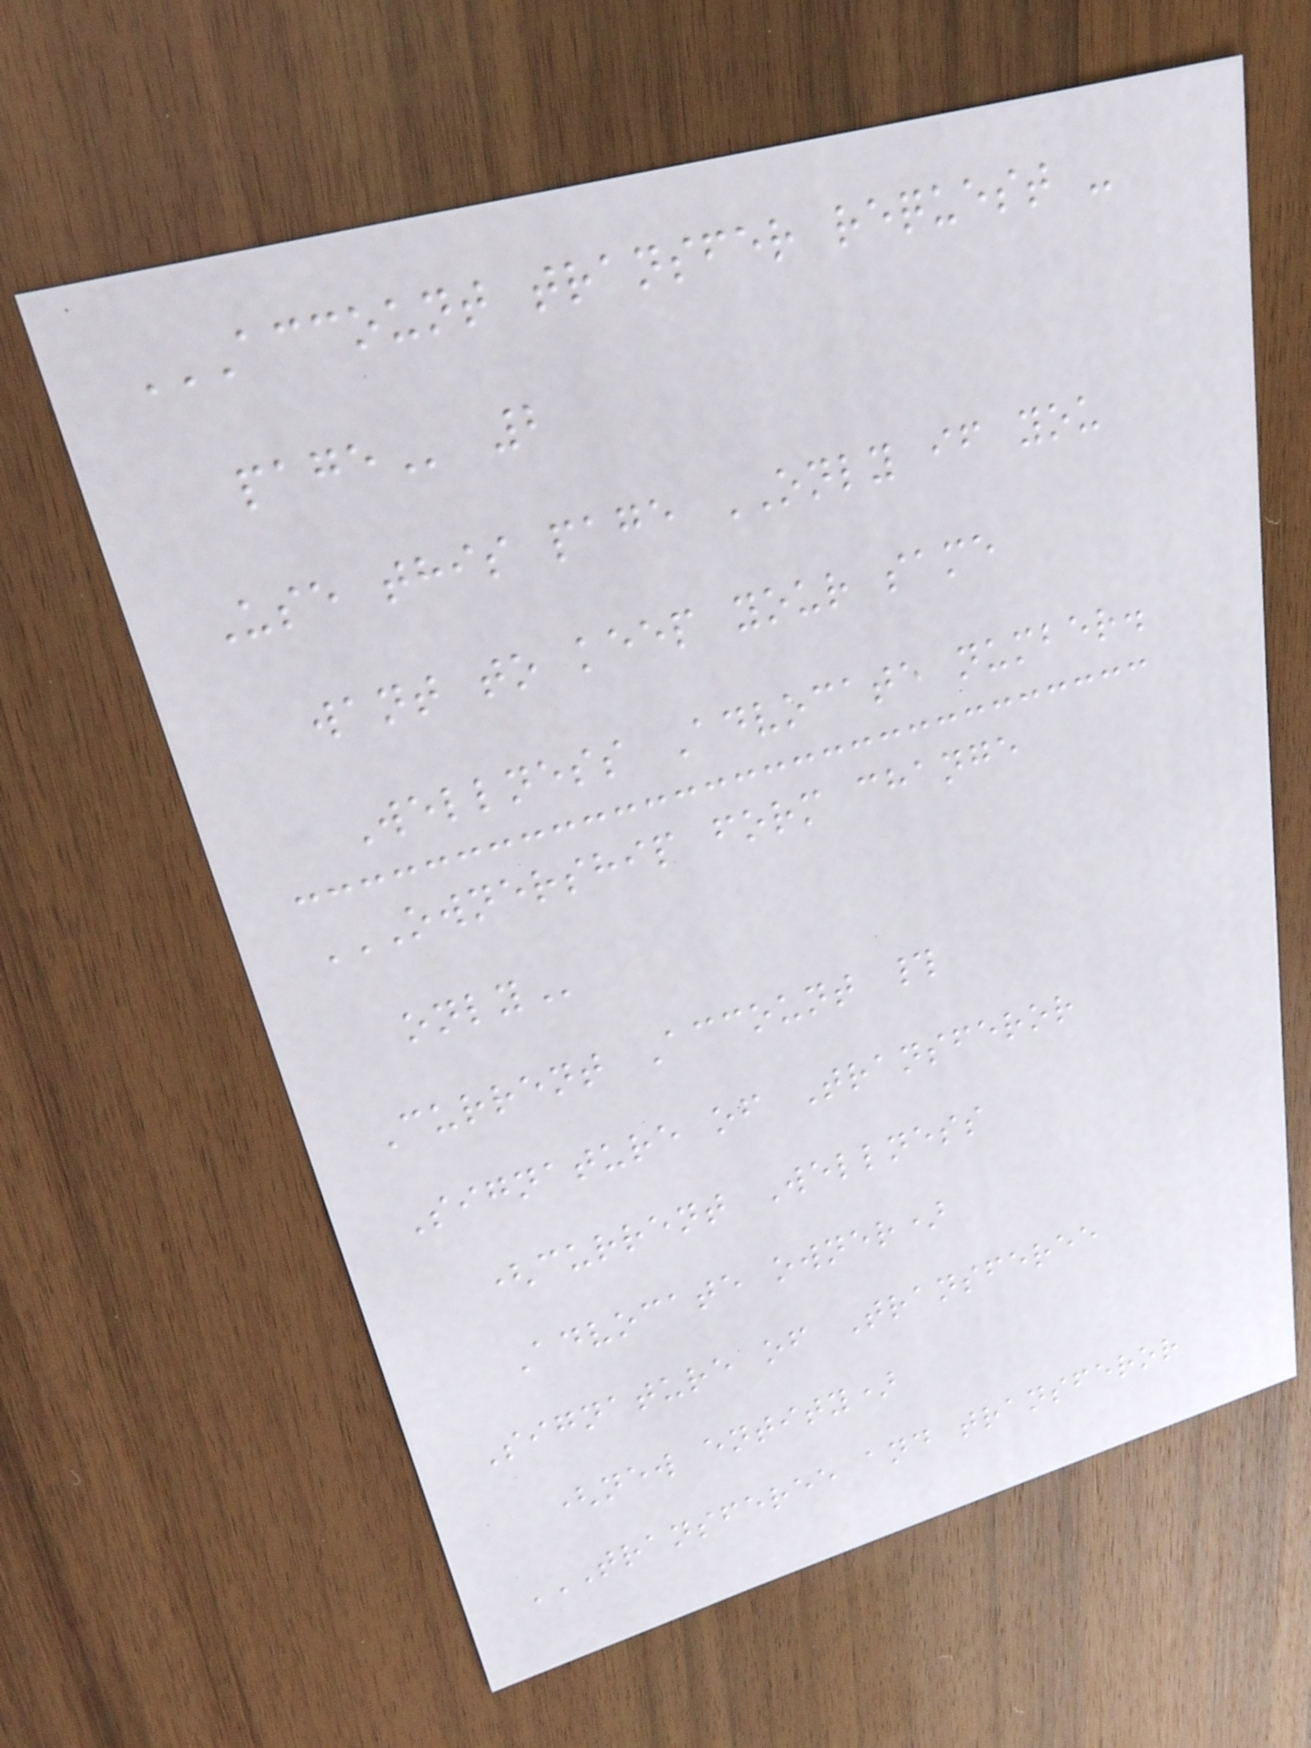ACCOUNT TRANSFER REQUEST -
PAGE 2
Use this page ONLY if you
want to keep your same
Wellness Advocate number.
OWNERSHIP FORM CHANGE
ONLY
Current Account #
Signature of Transferor
(current Wellness
Advocate owner)
Signature of Transferee
(new entity)
TRANSFEREE AND TRANSFEROR
